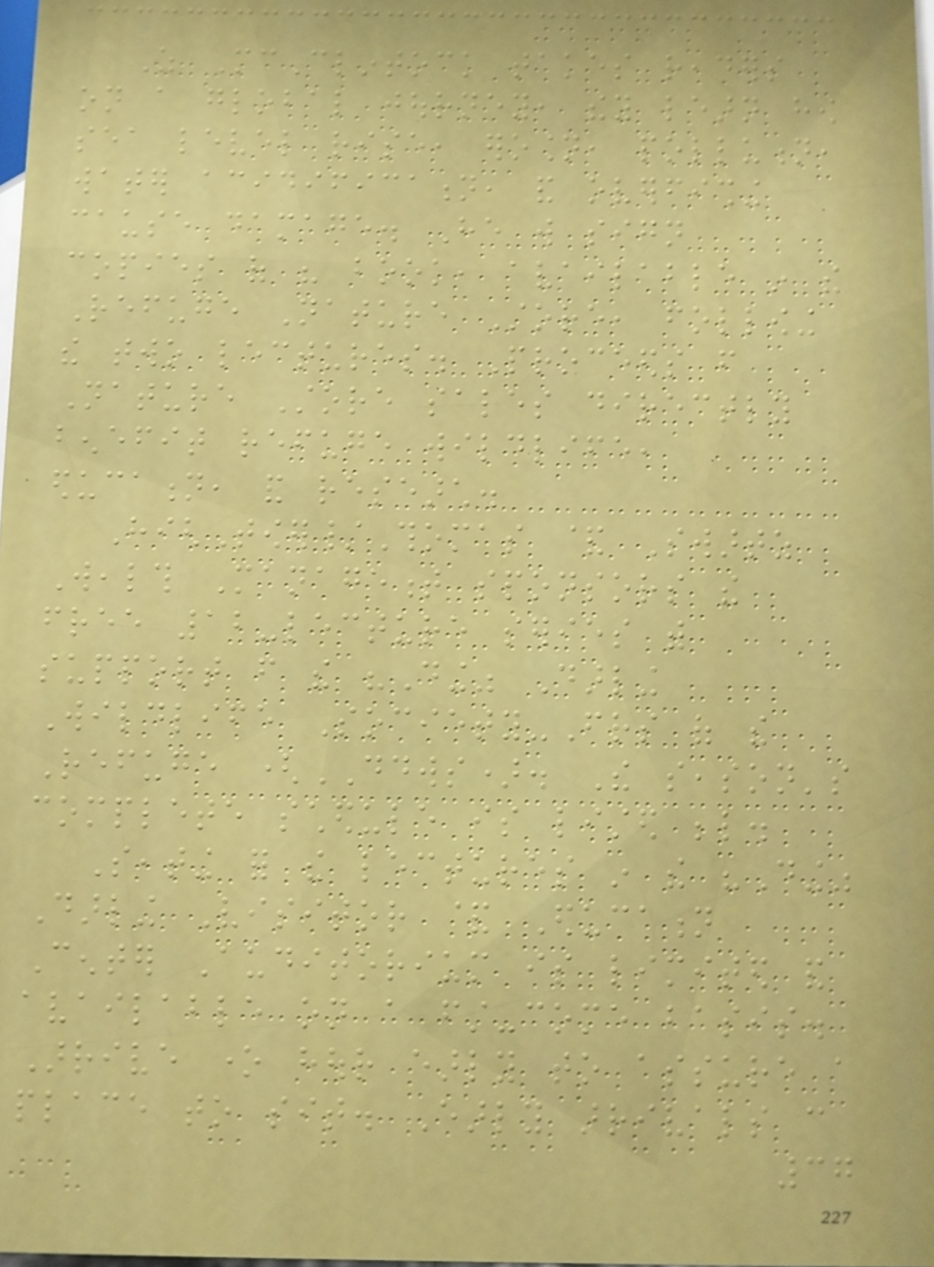As McClintock takes readers
on a global journey, they learn how
sea level rise, erosion, pollution,
water acidification, and overfishing
cause damage. He will sign
copies of his book, available in the
Refuge Nature Store, following
the two lectures. Proceeds from
Nature Store sales directly
benefit refuge wildlife,
education, and research.
HighTower/Thomas & Swartz
Wealth Management sponsors the
free 12-lecture series with
support from the "Ding" Darling
Wildlife Society-Friends of the
Refuge (DDWS). The season's
complete schedule is listed below.
Seating for the lectures in the "Ding"
Darling Visitor & Education
Center Auditorium is limited and
available on a first-come basis.
Arrive one hour early to assure a
place to sit. Early arrivals can
37
